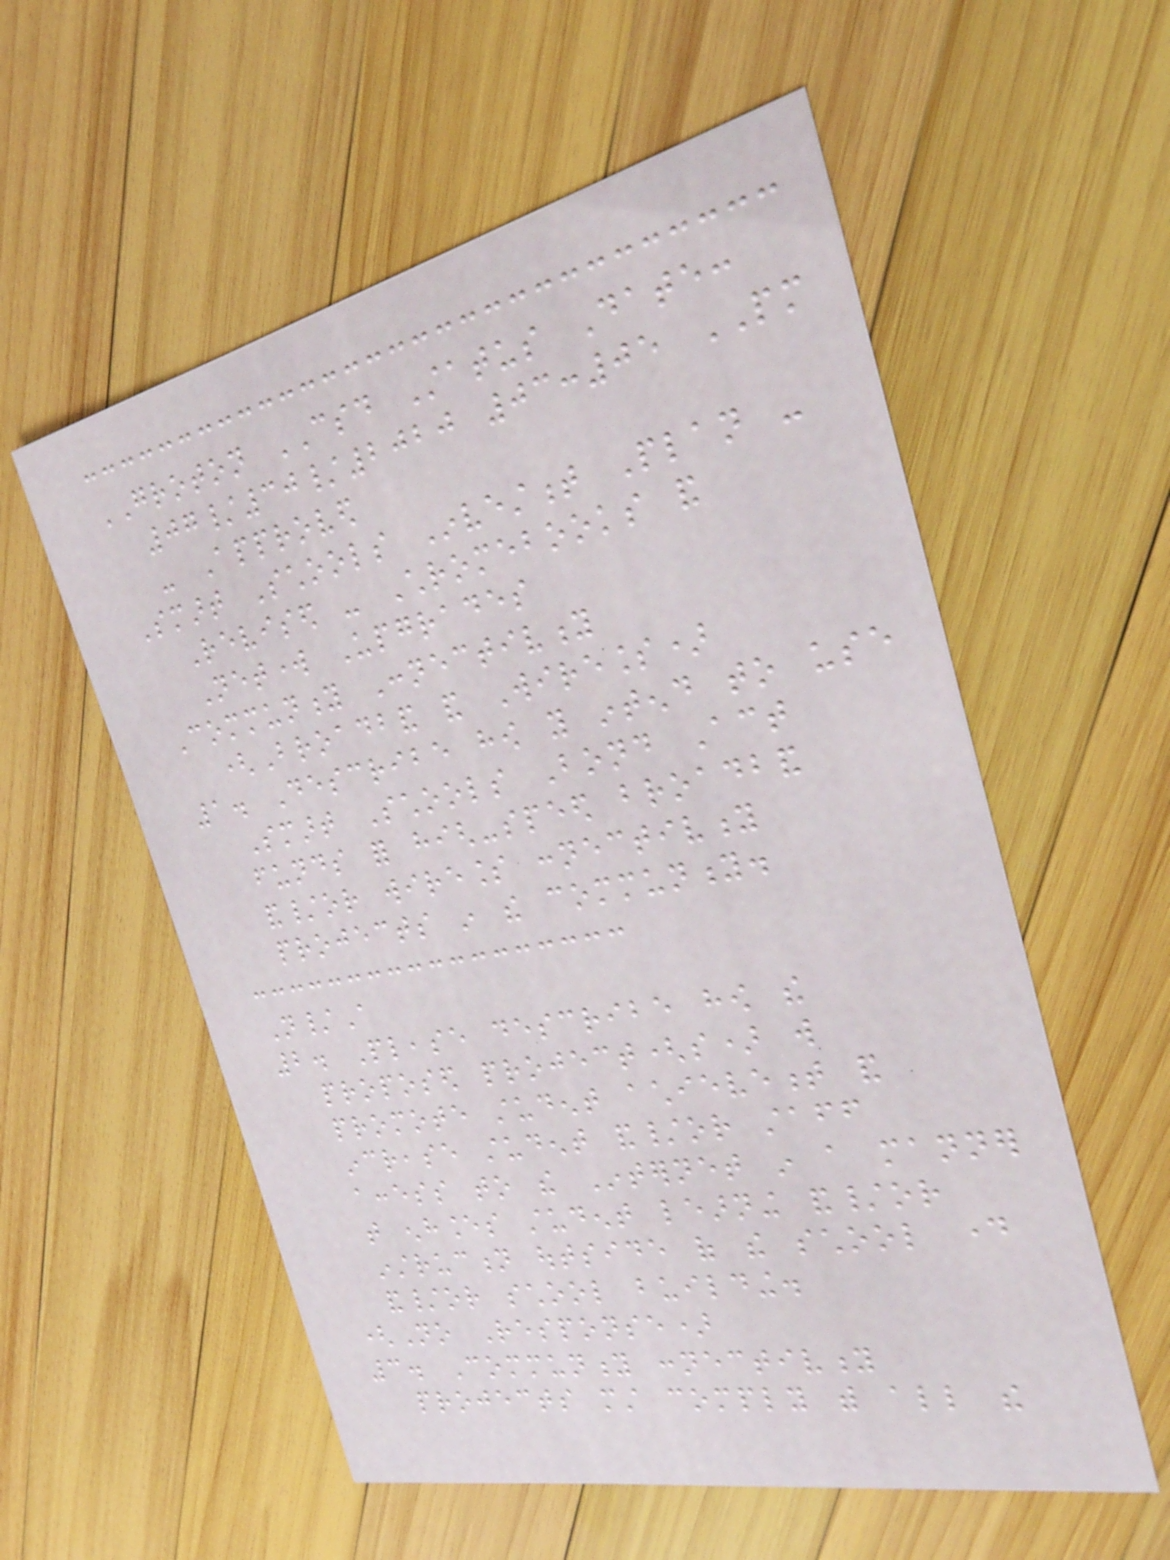GROTON CSD Status Date:
07/30/2020 03:05 PM
- Approved
Smart Schools Investment Plan -
Revised - Chromebooks and
Network Upgrades
Community Connectivity
(Broadband and Wireless)
1. Describe how you intend to use
Smart Schools Bond Act
funds for high-speed broadband
and/or wireless connectivity
projects in the community.
N/A
2. Please describe how the
proposed project(s) will
promote student achievement and
increase student and/or staff
access to the Internet in a manner
that enhances student learning and/or
instruction outside of the school day
and/or school building.
(No Response)
3. Community connectivity
projects must comply with all the
